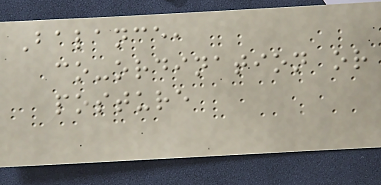Balance,
co-ordination or
posture
